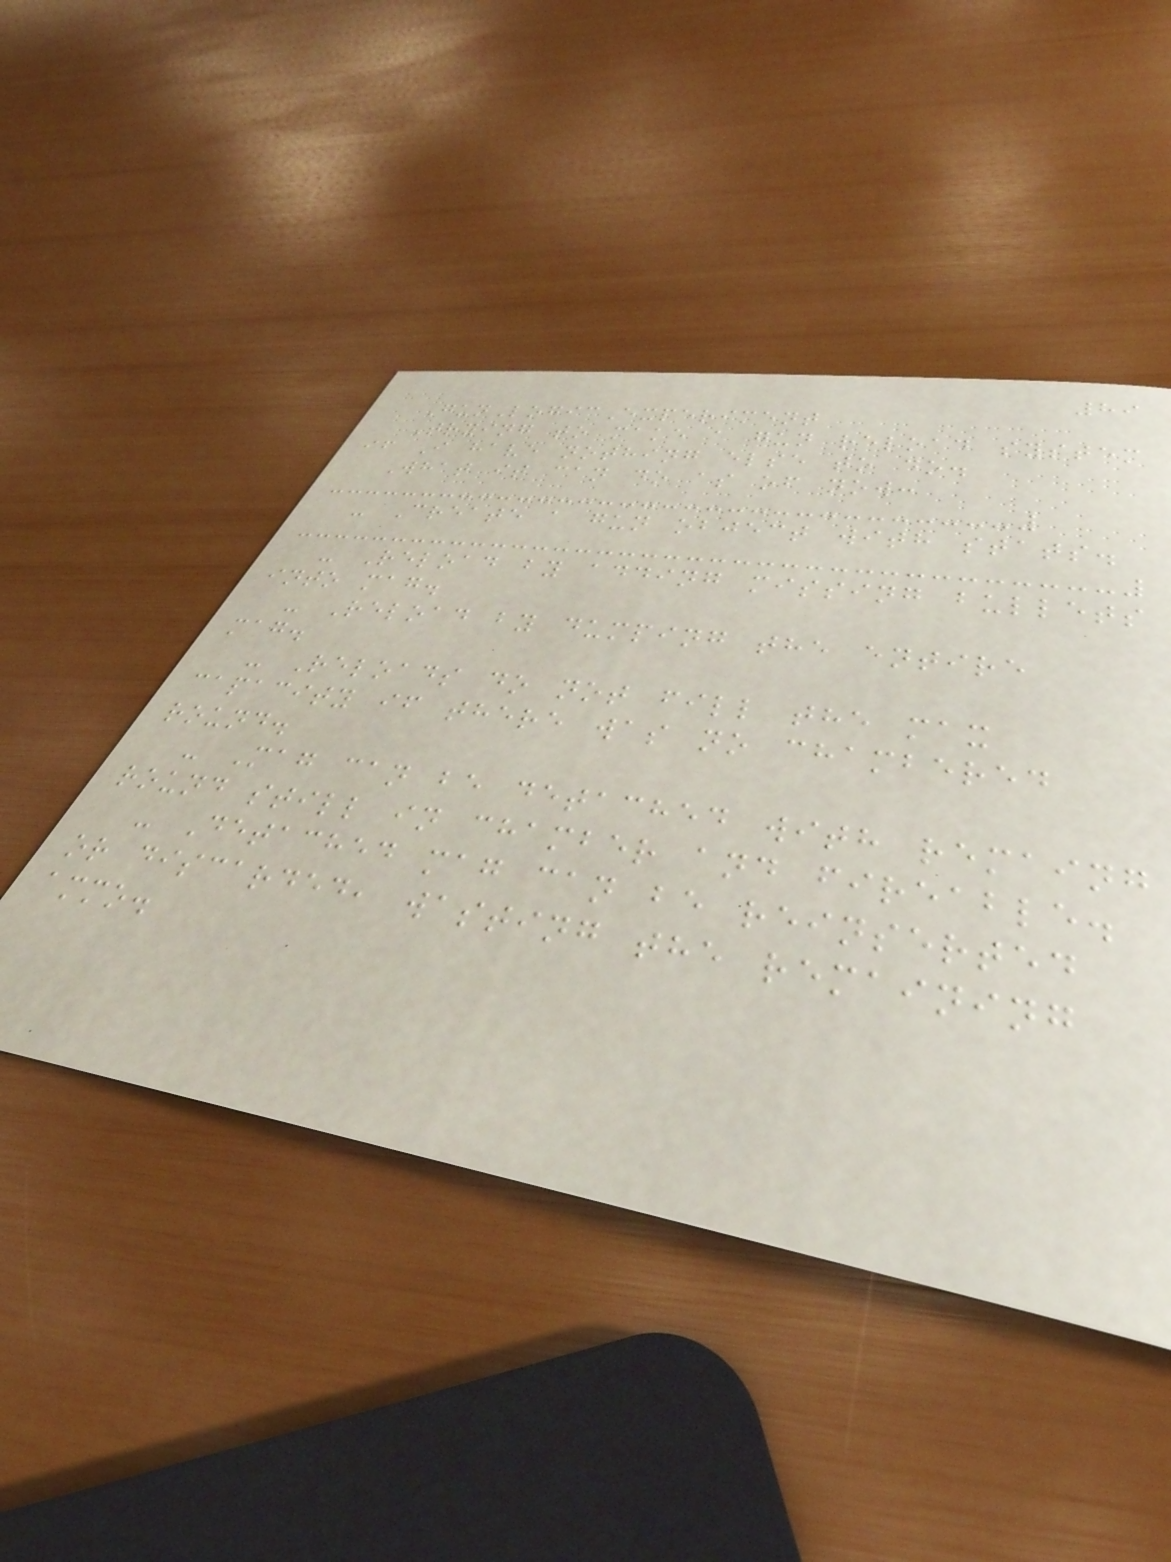89
GunLogicExperiment
Trying to make a gun reload system
if I have nothing else to do.
What it can do as of now:
- Create a gun object with stats.
- Reload by adding missing bullets
into mag.
- Reload by dumping the entire
mag.
- Reloads do not fill the max
capacity if there was no chambered
round.
- Mag can be detached with remaing
round still in chamber and fireable.
- Detached mag can be reinserted
or discarded, wasting the remaining
ammo.
